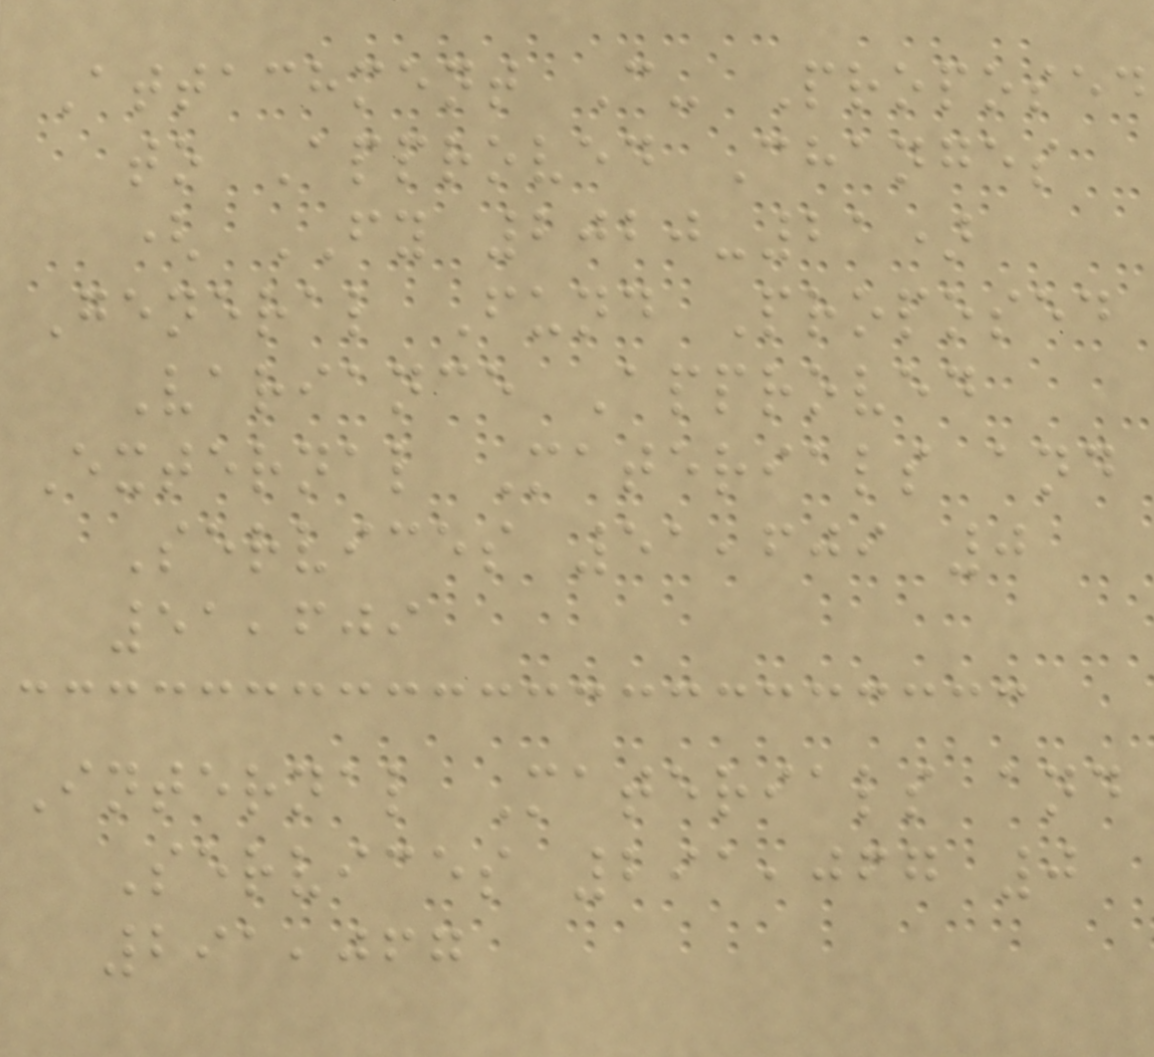Attachment C- Proposed
to Approved Changes
( FY 2020-21)
General Fund Proposed
Variance Approved
External Materials and
Services 51,609 0
51,609
Internal Materials and
Services 291,067 0
291,067
